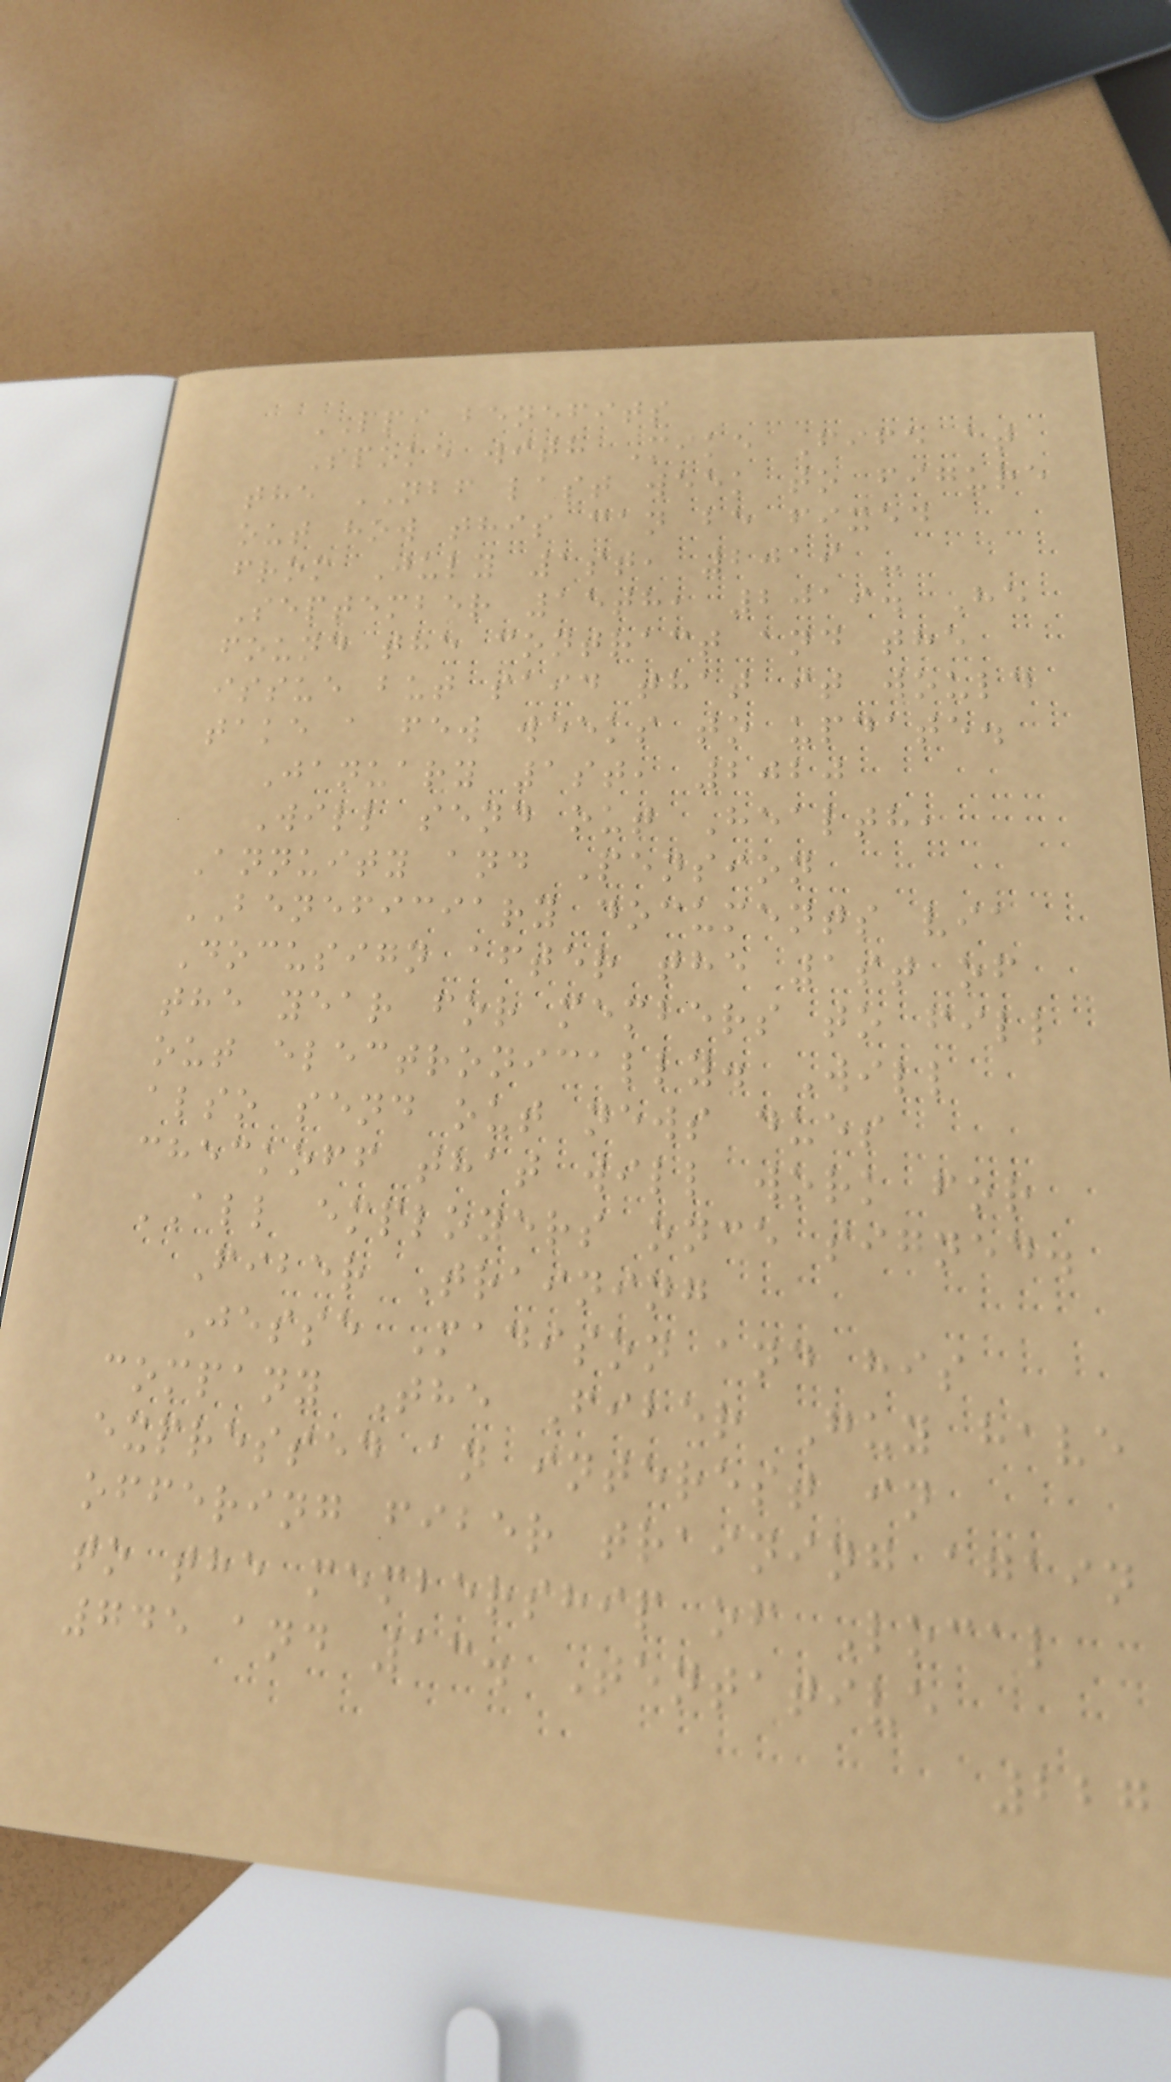PPI benefits
Spoke with Mike Fife at
the NBF last week to figure
out how this can be fixed
from July 1st, 2019 -
September 15th, 2019. He
found the contract and the
issue but said that it would
take a few weeks to update.
January 1st, 2020
Will send out Health,
Annuity and Pension
BENEFICIARY documents via
Docusign after the 1st of
the year for members to fill
out electronically. Will
also send out news dues
checkoff that will work for
ALL employers once signed.
Fiber Training
Jesse Madison and his
company The Fiber Guy have
expressed an interest in
offering fiber training again
to the membership of Local
745 and 13. Tentative
227
